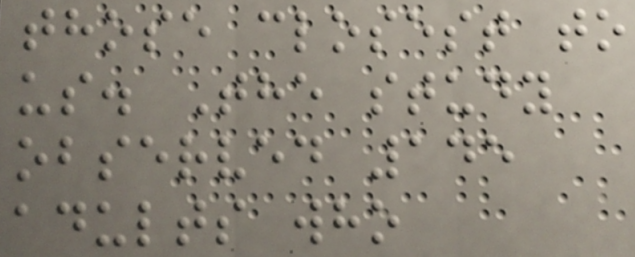those closest to
us. The study
observed 145
adults who
